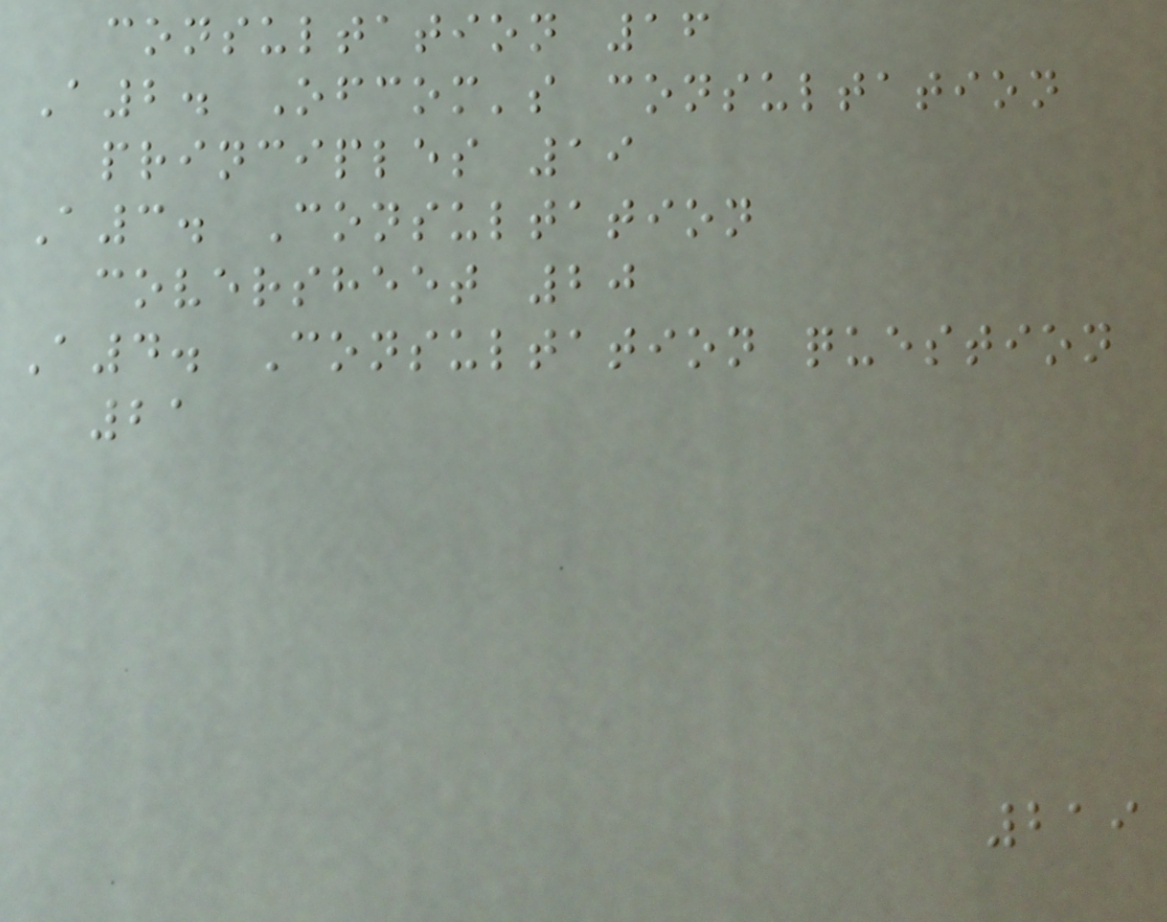consultation 16
A2. Ofcom's consultation
principles 19
A3. Consultation
coversheet 20
A4. Consultation question
21
219
